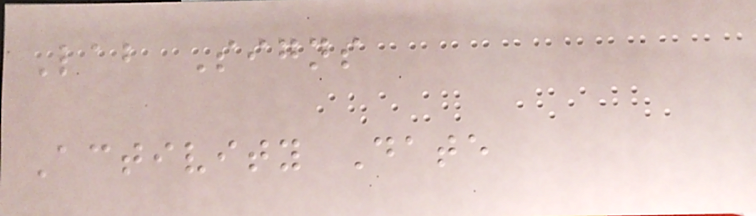Lab Signs
Activity Date
